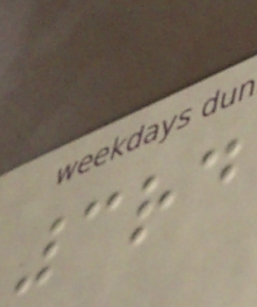3rd
